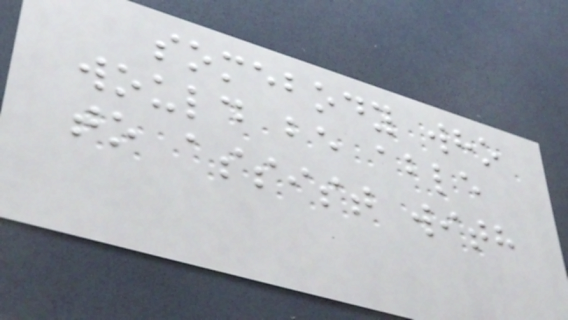somebody who
would be able
to assist with
